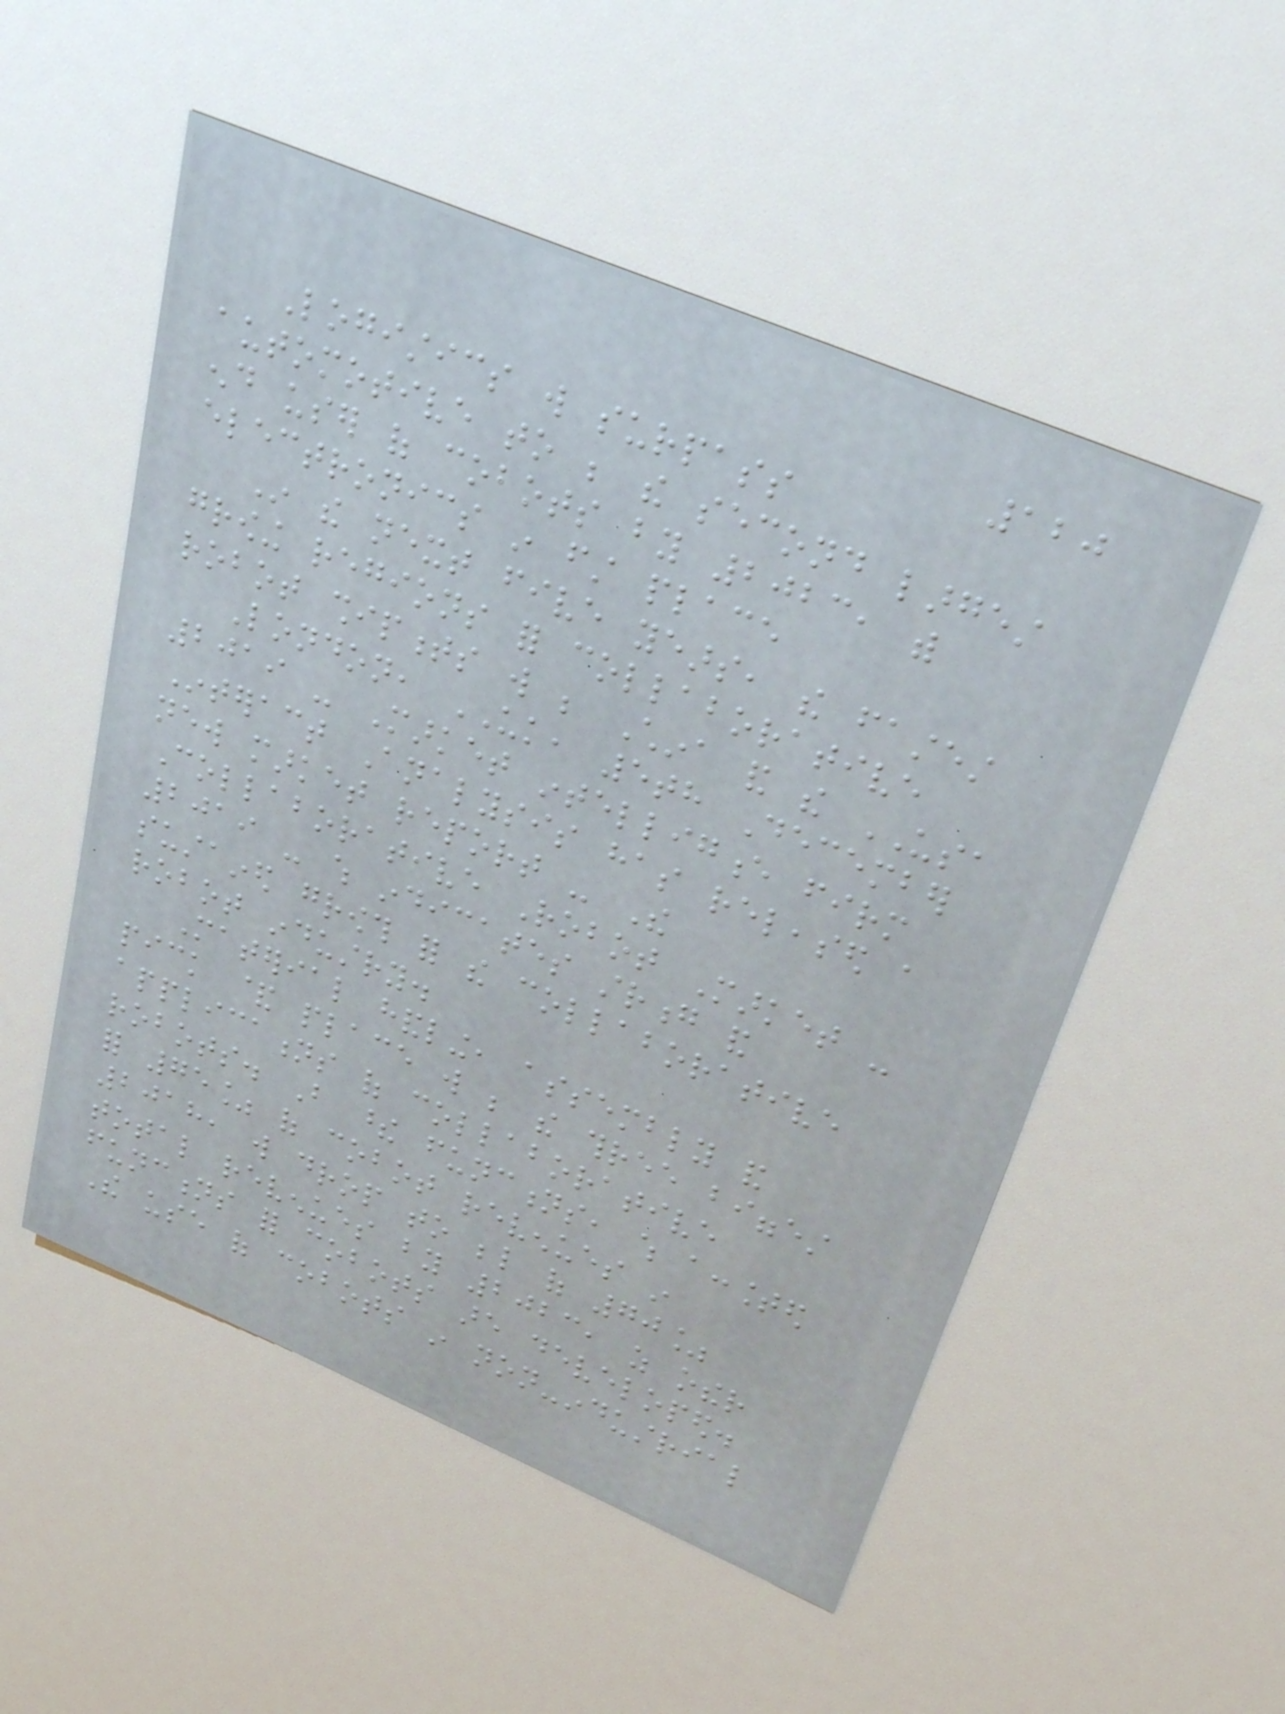120
Logistics will surpass
automotive to be the second largest
end user of cobots by 2023, with
electronics in first place
In the next five years, the fastest
growing regions for collaborative
robot shipments will be China and the USA
London, UK, 5th December
2019 - Market intelligence firm
Interact Analysis has released a
new market report - The
Collaborative Robot Market -
2019 - which indicates strong and
sustained growth for the collaborative
robot industry.
Material handling, assembly and
pick & place will be the three biggest
applications of collaborative
robots. But these functions, which accounted
for 75% of cobot revenues in
2018, will drop to below of 70%
total revenues by 2023, as other
functions for cobots are developed.
The use of cobots in non-industrial
